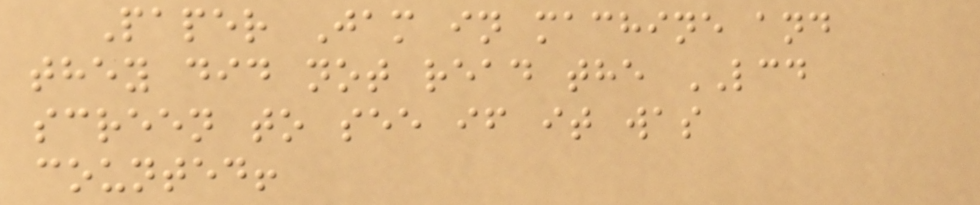Paper Jam in machine and
they did not read the LCD
screen to see if it was
counted!
